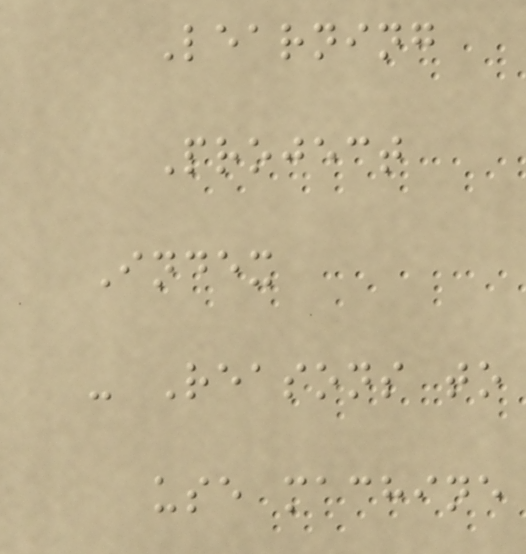Learning
Project
Index
- Reasons to
use machine
